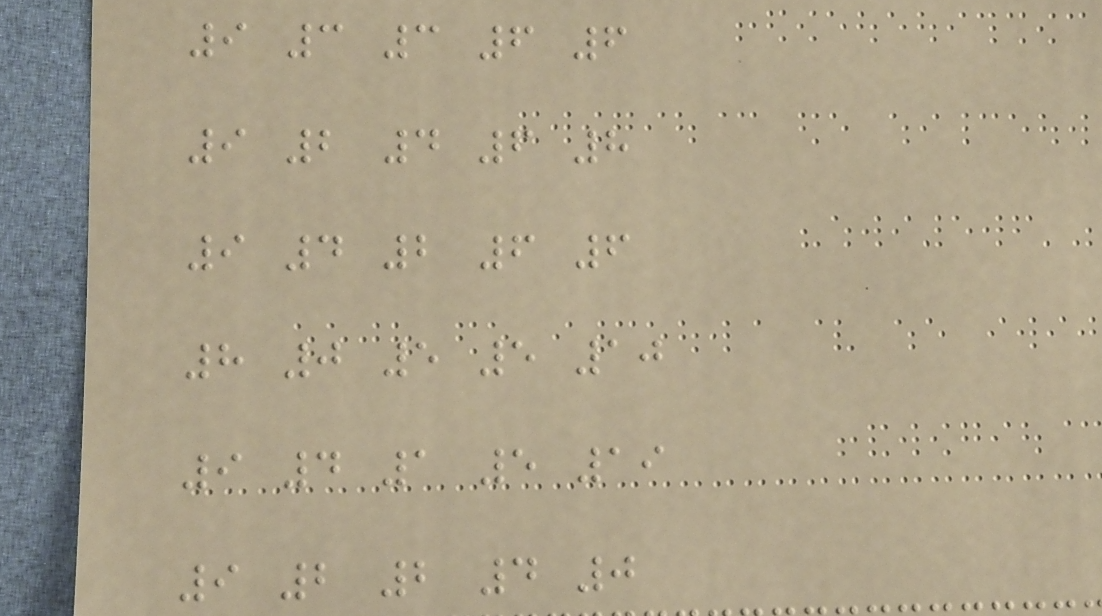9 3 3 6 6
9 2 4 6 8
9 4 2 6 6
8 0 5 5 10
9 4 1 5 19
9 2 2 4 0
